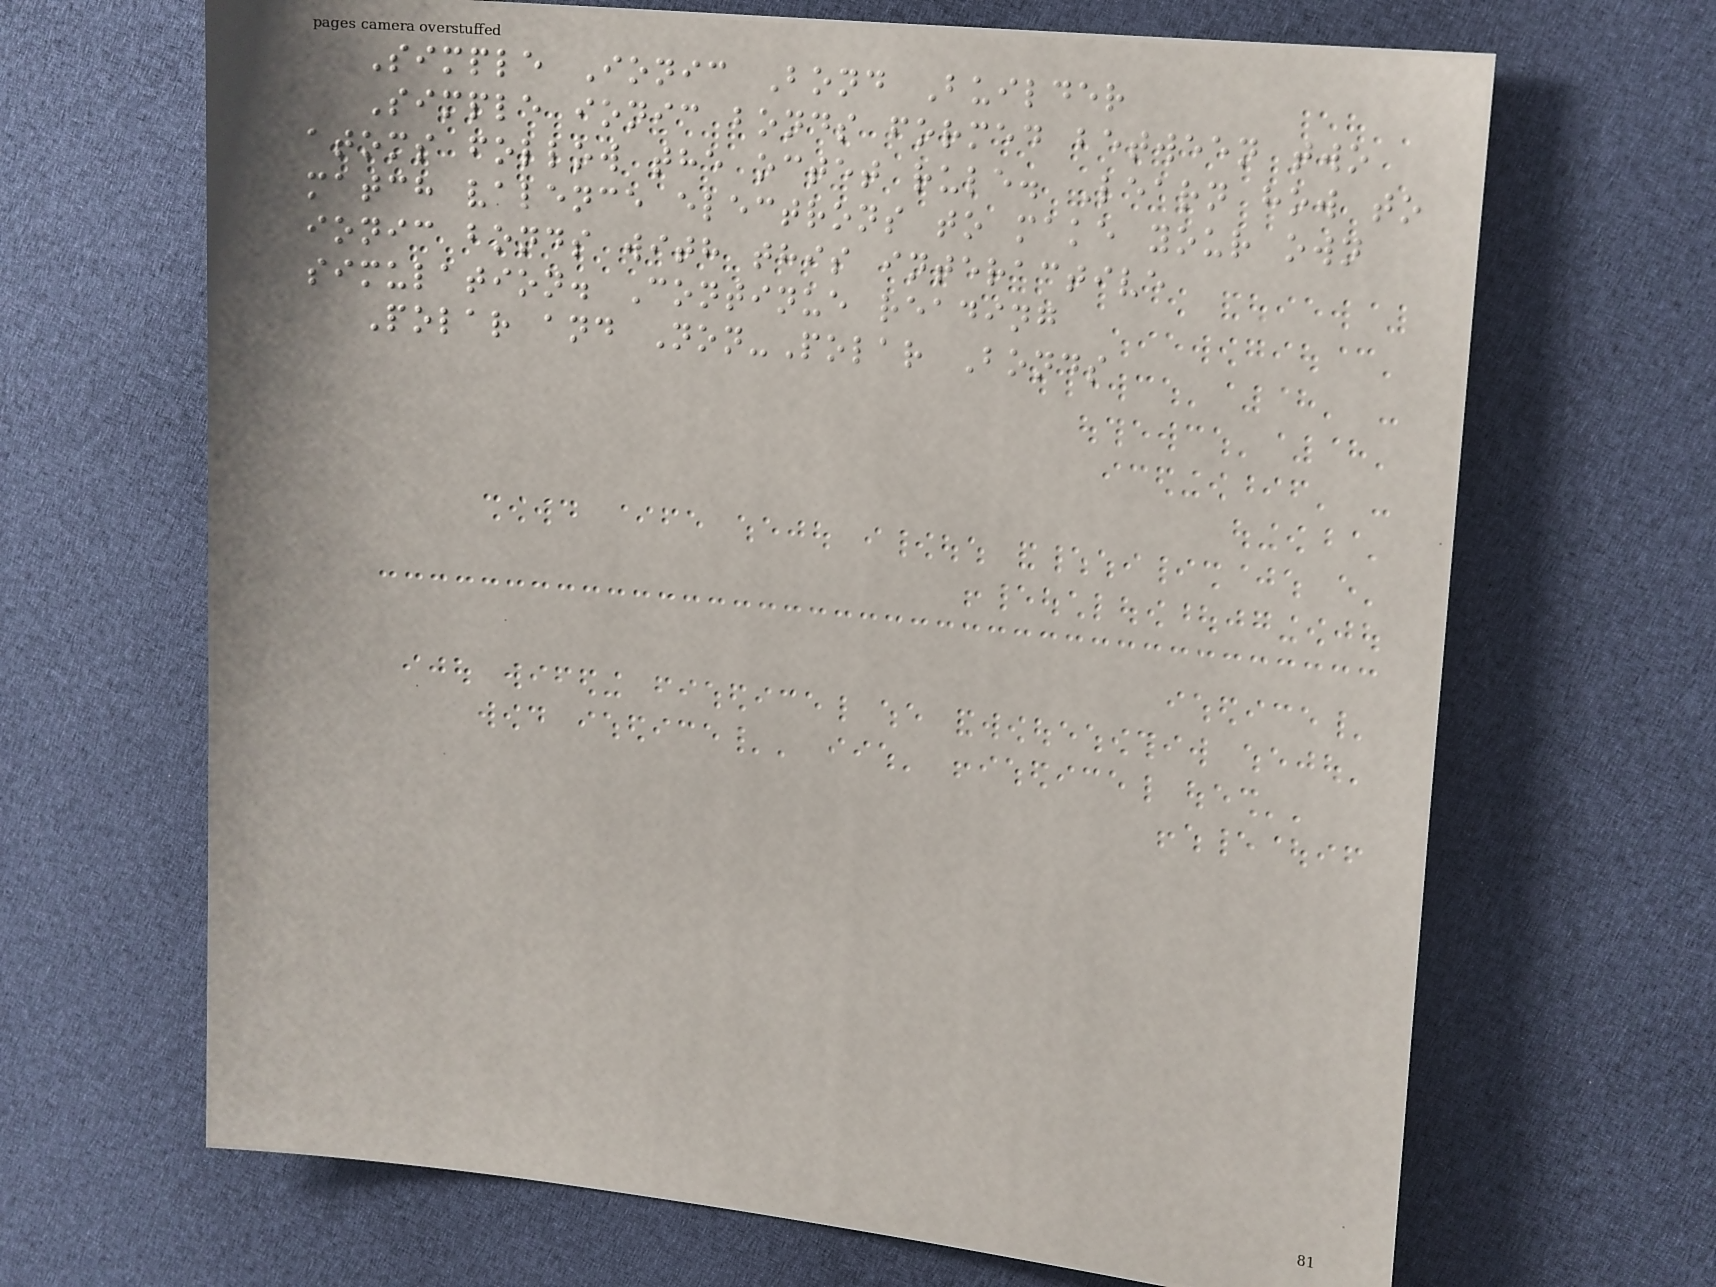Simple Ionic Bond Builder
Simple ionic bonds formed between two
atoms follow the octet rule. Learn how to
match valence electrons to make your own
ionic bonds with this interactive
simulation. Continue reading
Polar and Non-Polar Bonds
